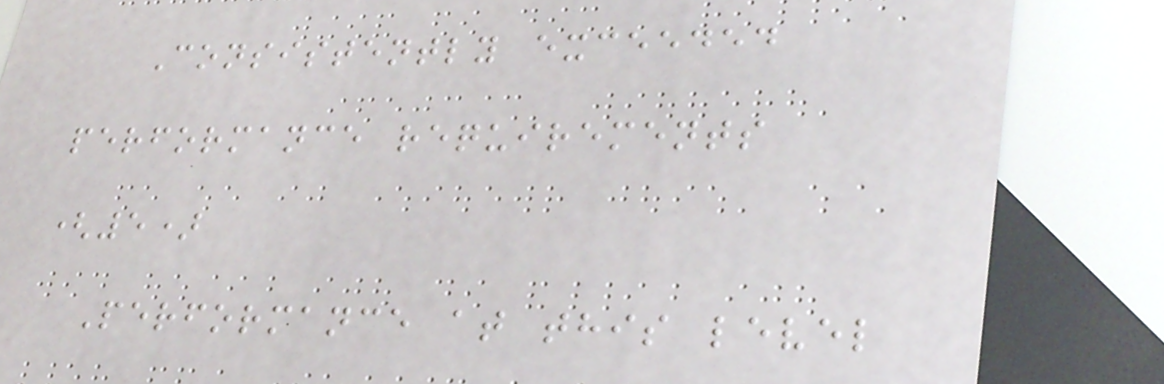Consistently exceeded
performance requirements
(5)
Performance at this level
